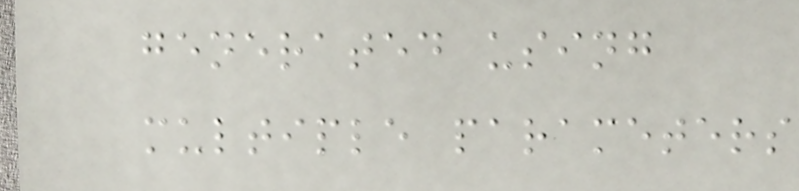generated using
multiple parameters
